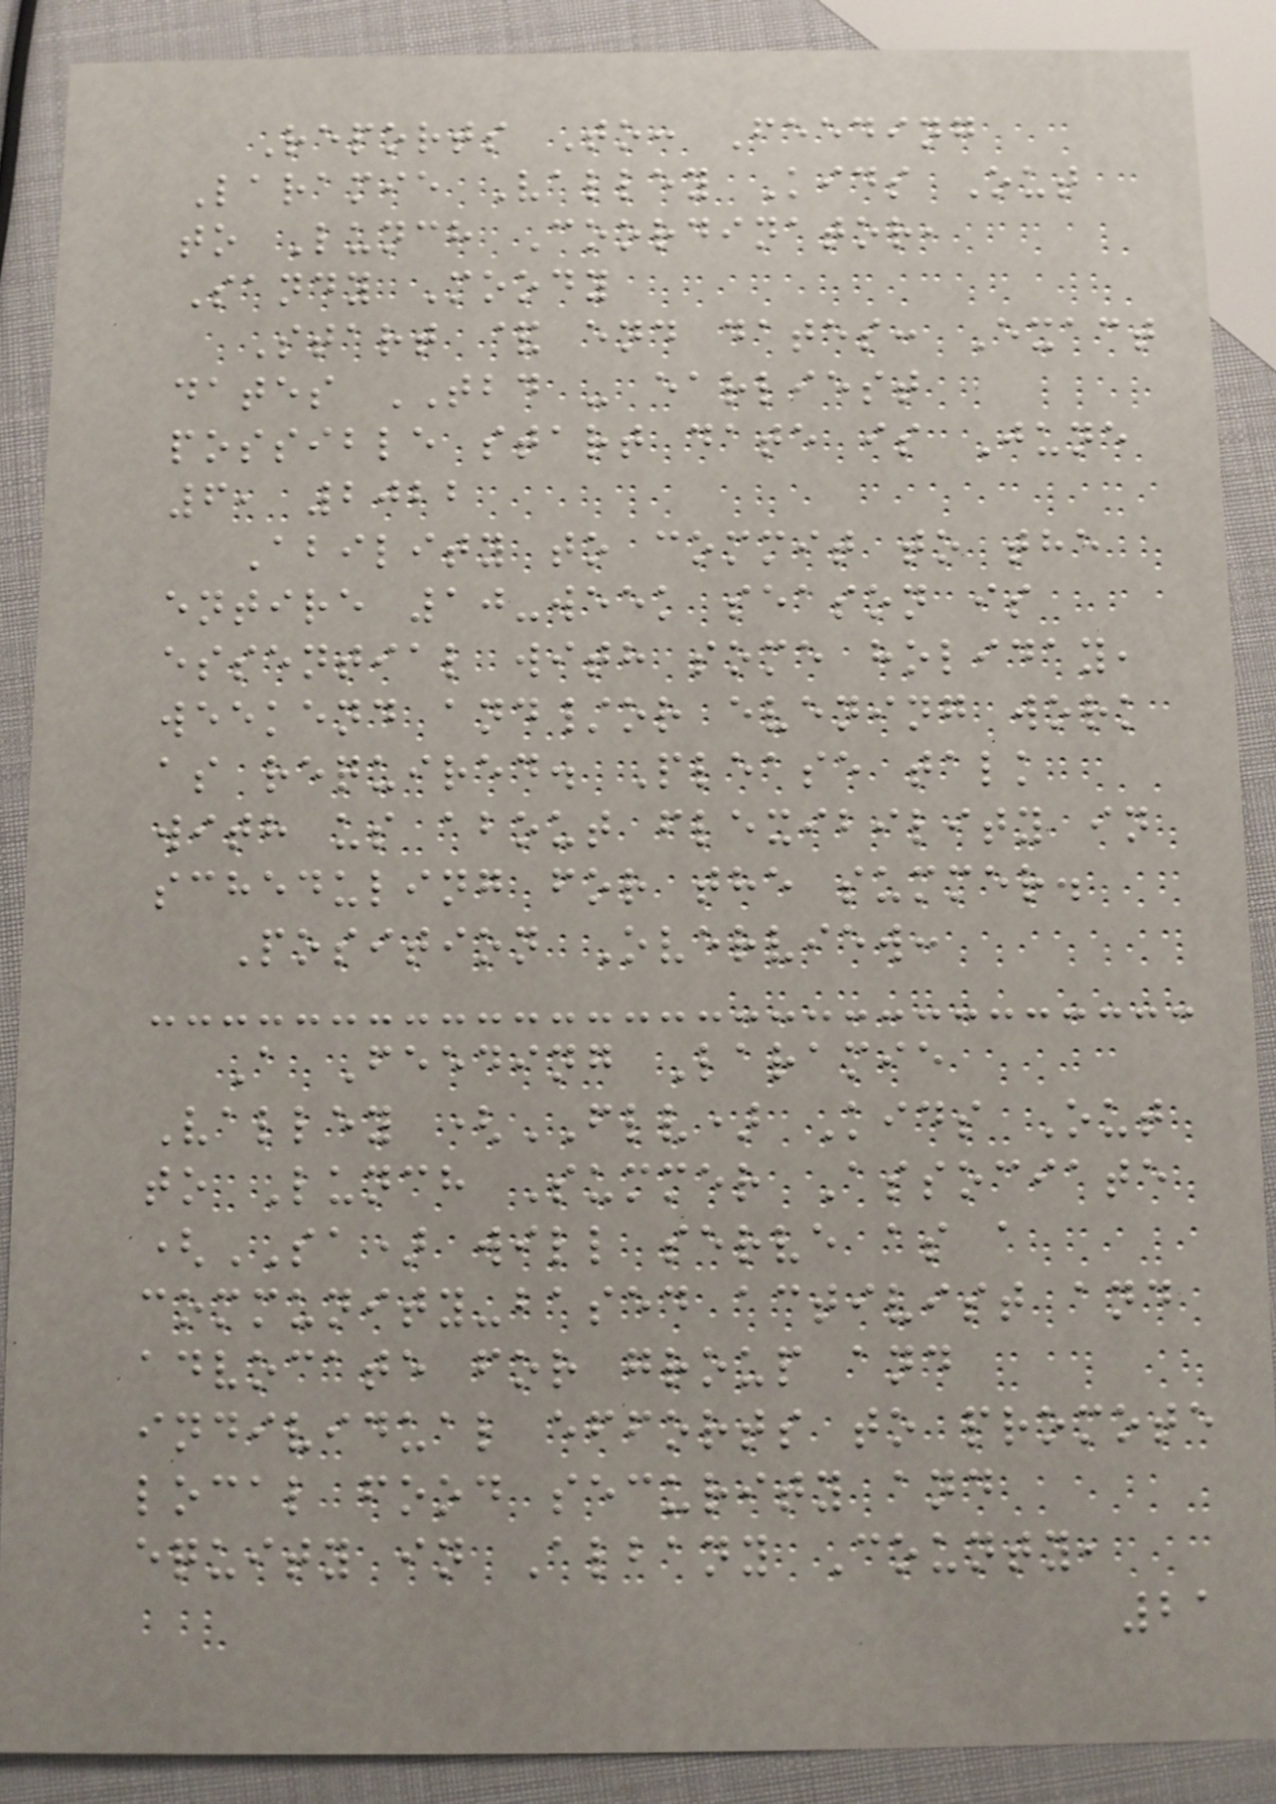Reports To: Feeding
Laramie Valley Kids Out
to Lunch Coordinator,
Sandy Moody
Start & end dates: Exact
dates TBD - earliest
possible start date is June
6, 2022
Ability to commit to the
entire 10-week season is
essential with some holiday,
weekend and/or evening work
as required. Please talk
with us about flexibility in
scheduling for the summer.
Position Overview:
A Feeding Laramie
Valley (FLV) Kids Out
to Lunch Summer Associate
(SA) will serve as a
community-based activist and
advocate for group and
individual efforts to promote
local food security and
equity in Albany County,
21
